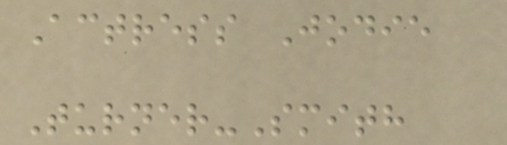Actress Jodie
Turner-Smith
